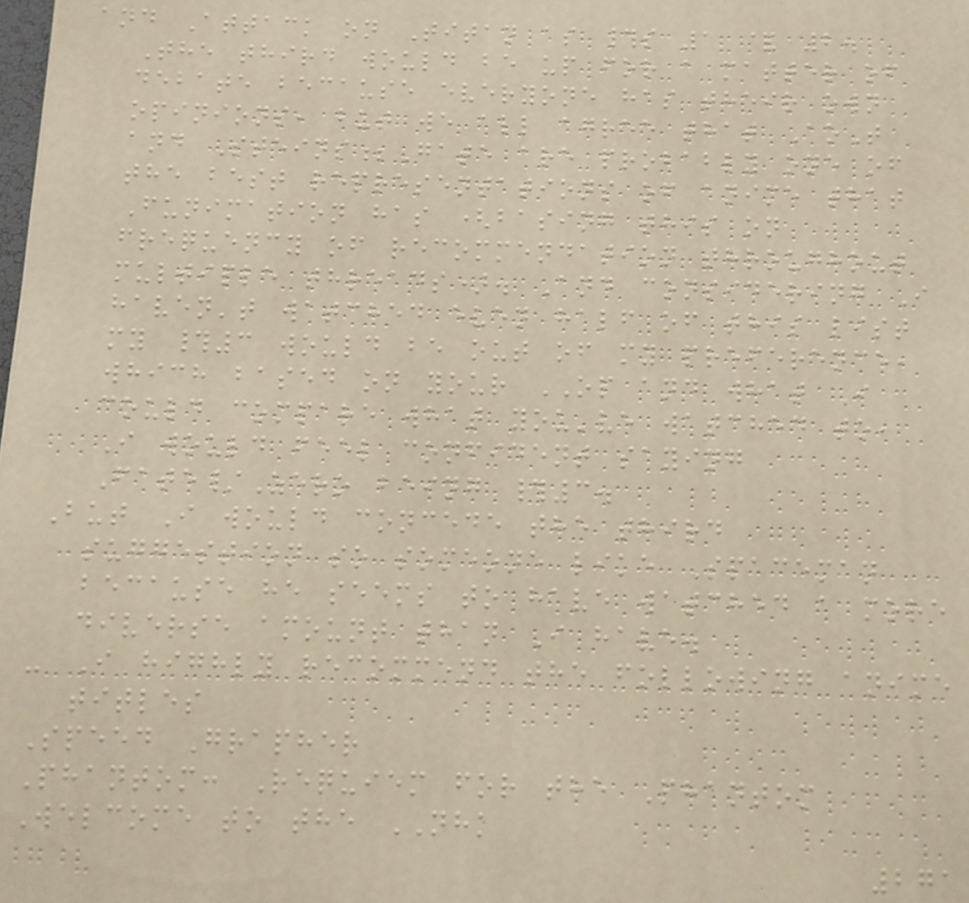and Attack on Titan as #s 1 & 2.
The third would be up for a matter of
debate because everyone has their own
opinions, but we all agree that AoT
and Steins;Gate are probably one of
the best representations of anime that
Funimation has (basing this on
frequency of recommendation throughout
multiple threads). And considering I
haven't watched even half of this list
my #3 would be out of my preference,
which based on your OP and what I
could compare what you've watched to,
I would feel confident saying
Fate/Zero being #3.
But I would concede the third
suggestion so someone like Spaceman
because he seems to have watched a more
diverse amount than I have.
- I highly recommend the following anime
titles
Speed Grapher
Phantom: Requiem for the Phantom
Welcome to the NHK
271
